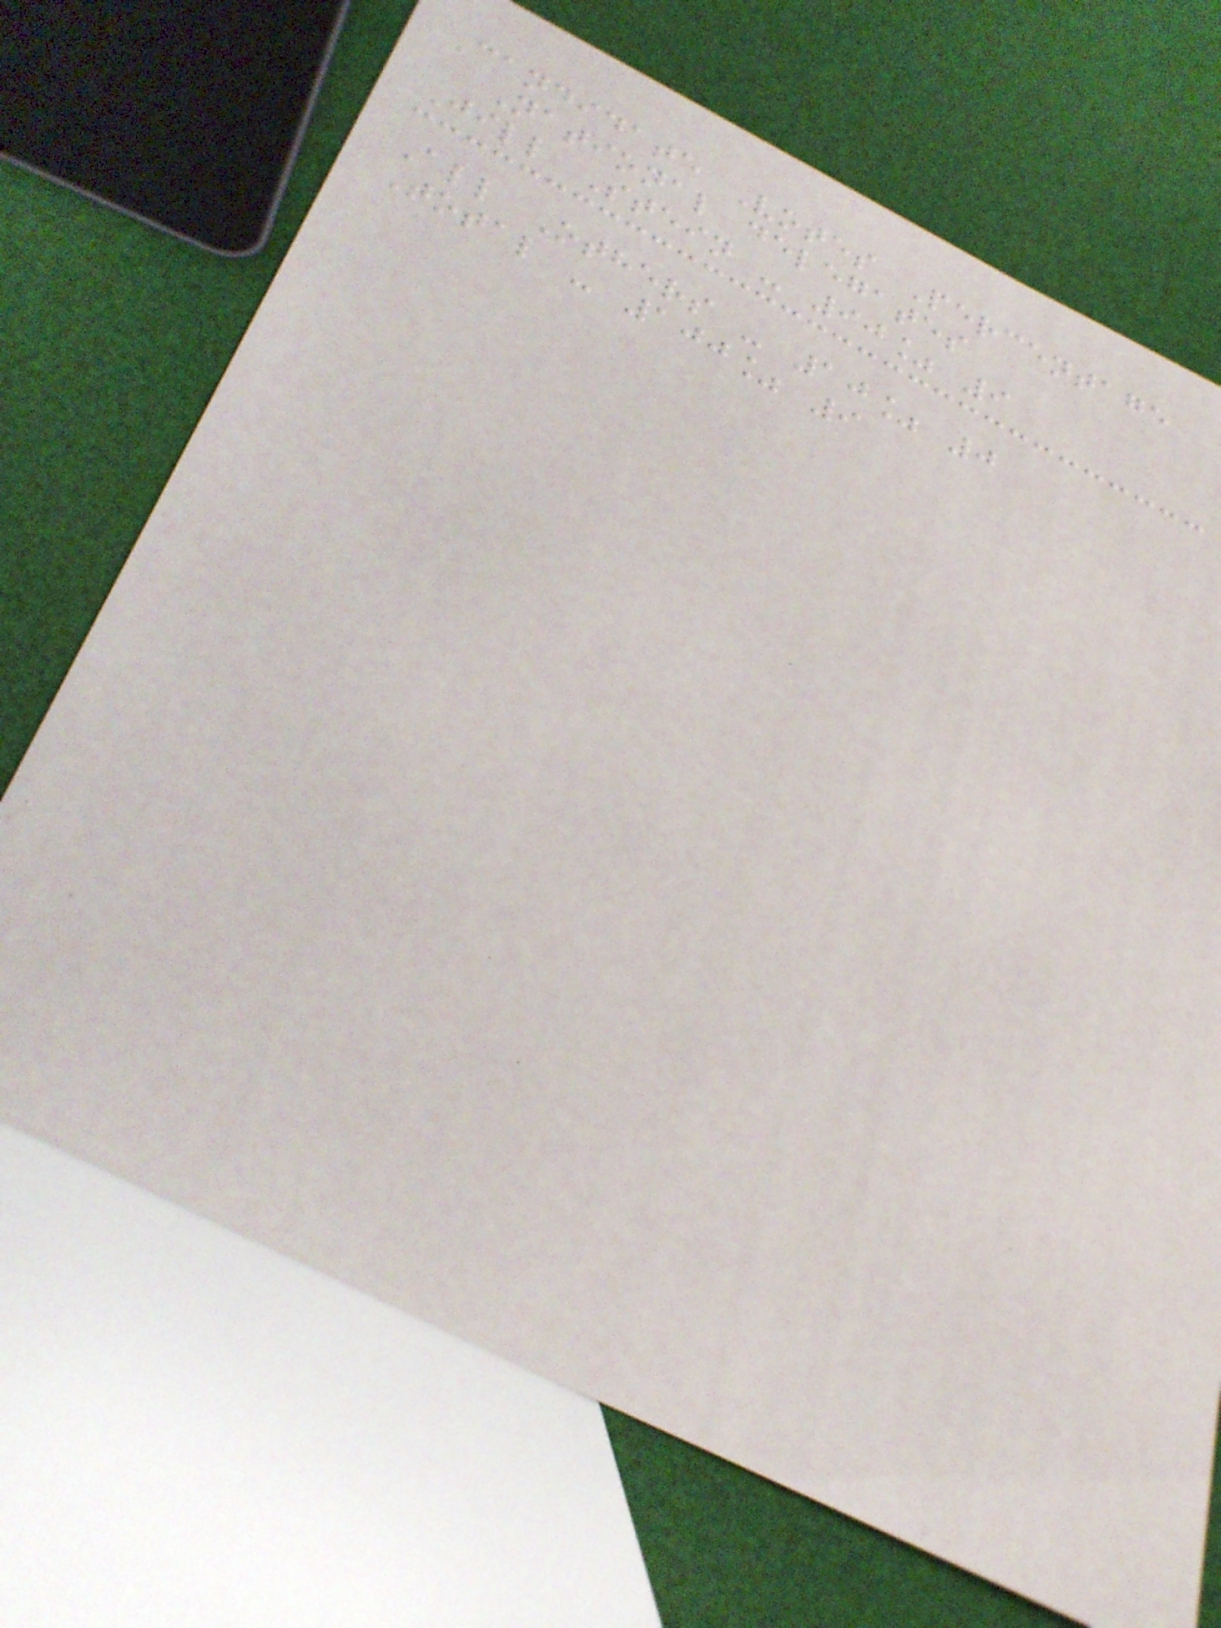Candidate Votes Percentage
National delegates
Jill Stein - 90% 9
All Others - 10% 0
Total - 100% 9
